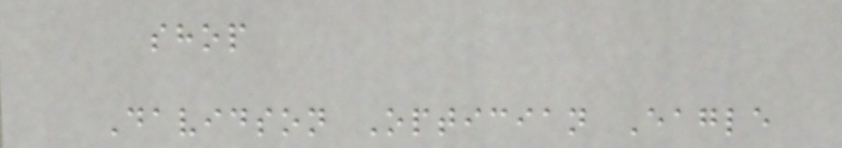shop
Davidson Optician Eagle
